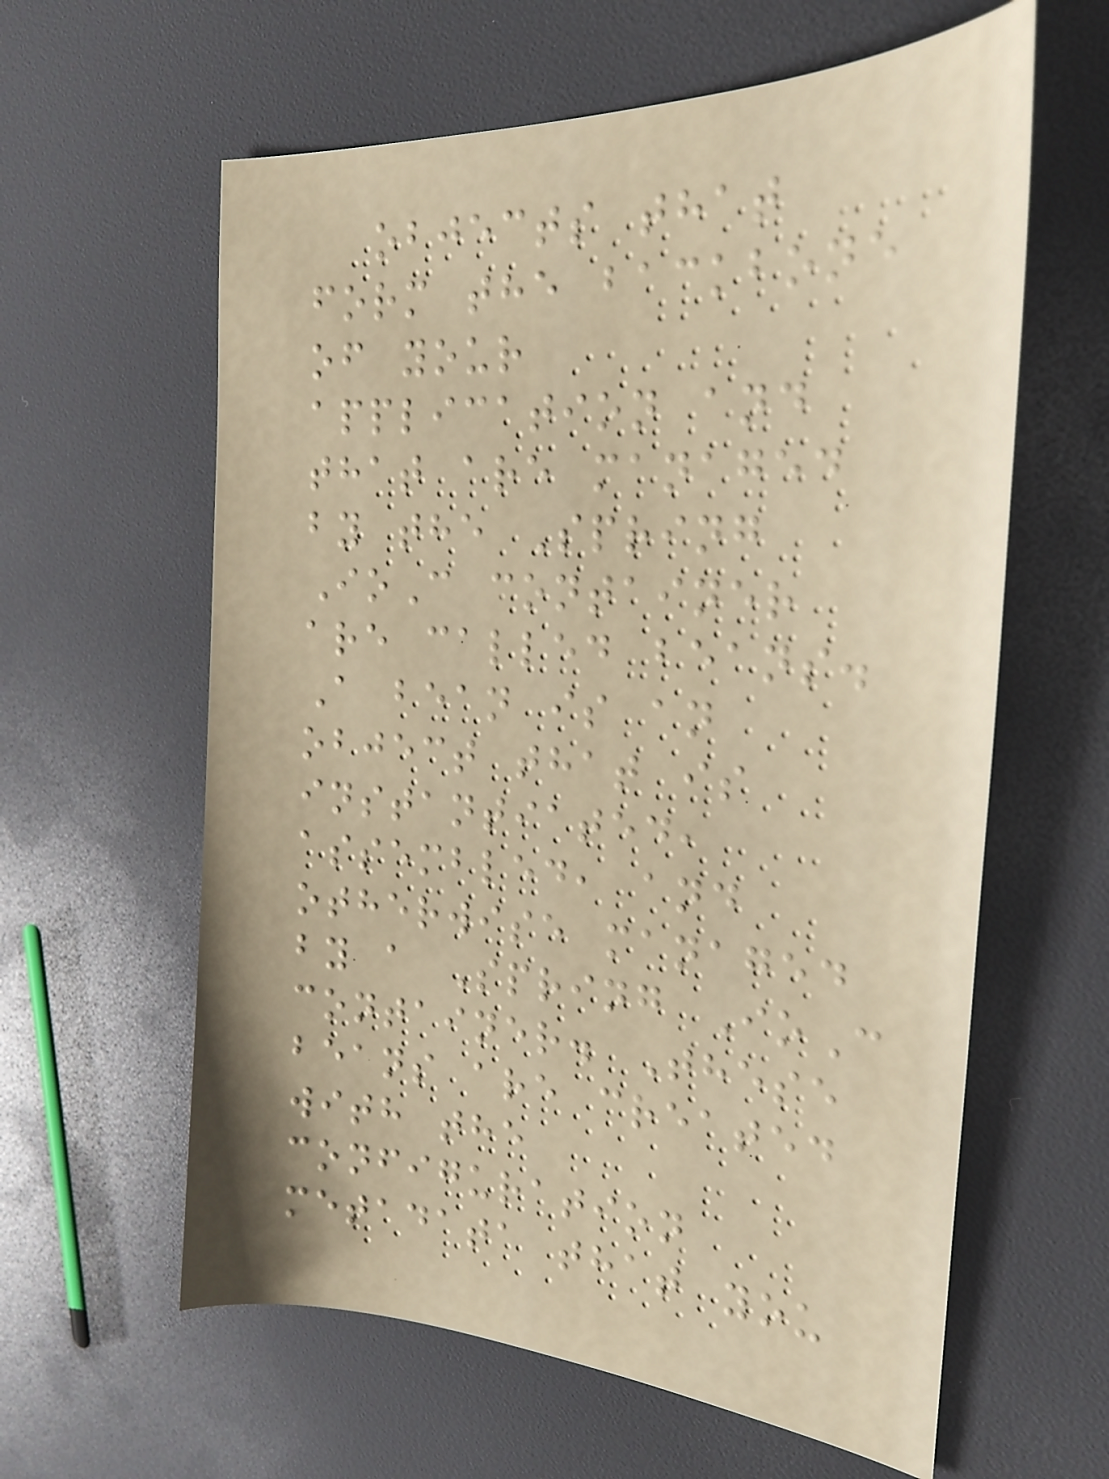objects that
form the backbone
of your
application and
that are managed
by the Spring
IoC container
are called beans.
A bean is an
object that is
instantiated,
assembled, and
otherwise managed
by a Spring IoC
container. These
beans are created
with the
configuration
metadata that you
